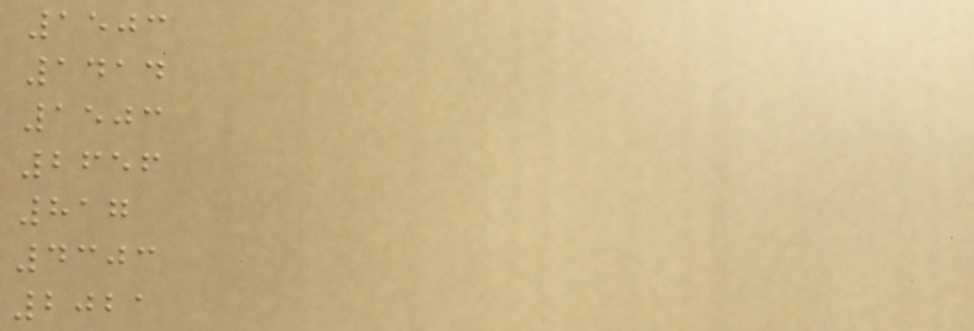1503
1414
1503
2656
817
4303
2021
